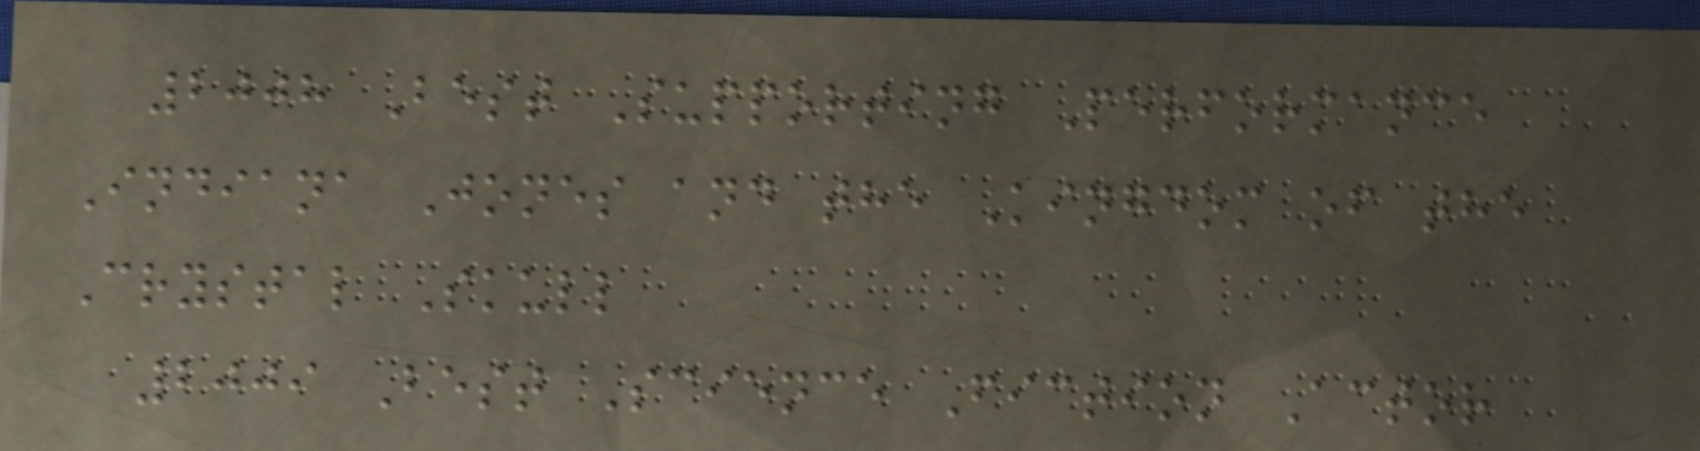2008 Best Supporting Performance
Indiana Jones and the Kingdom of the
Crystal Skull
2009 Best Science Fiction Actor
